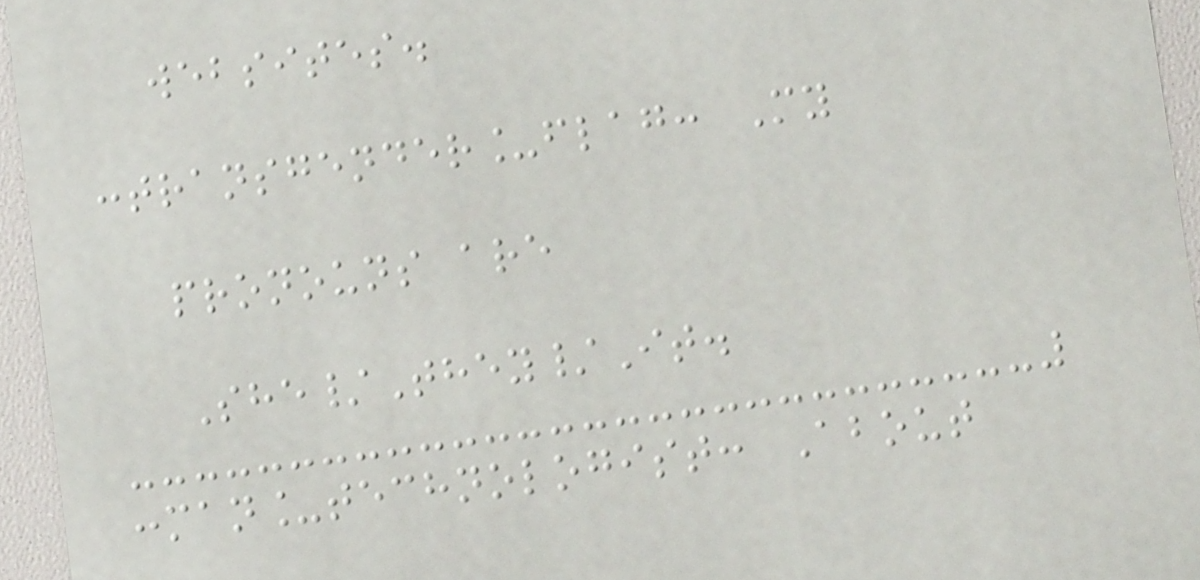websites.
:transgender_flag: My
pronouns are
She/They/It.
:man_technologist: About
